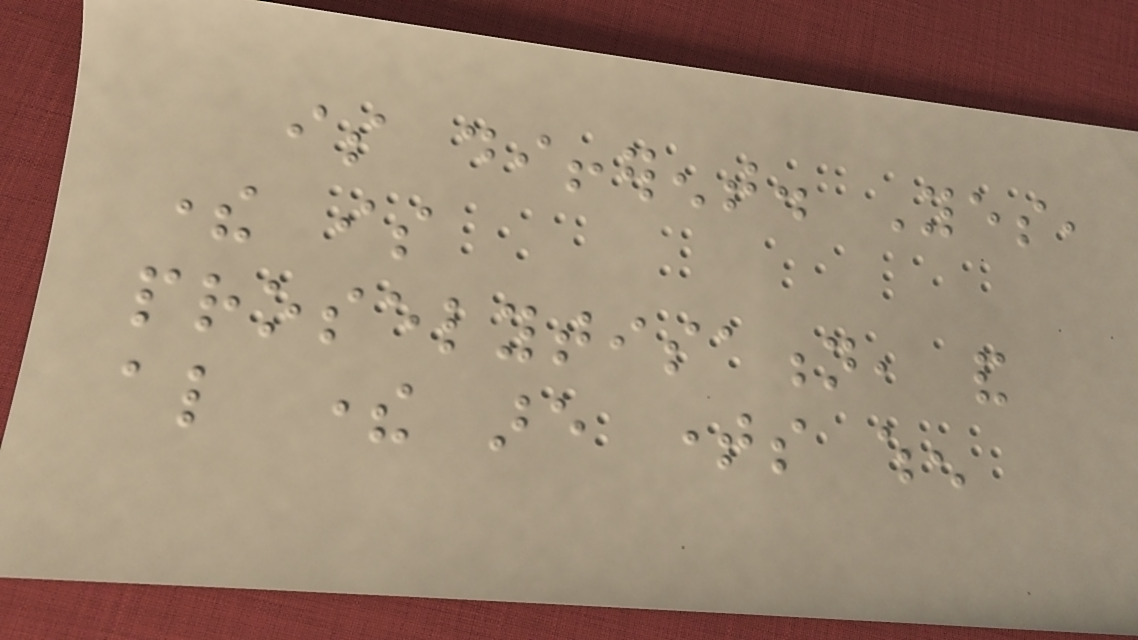is different. Yes,
there is
proselytisation, and
also there are times when
